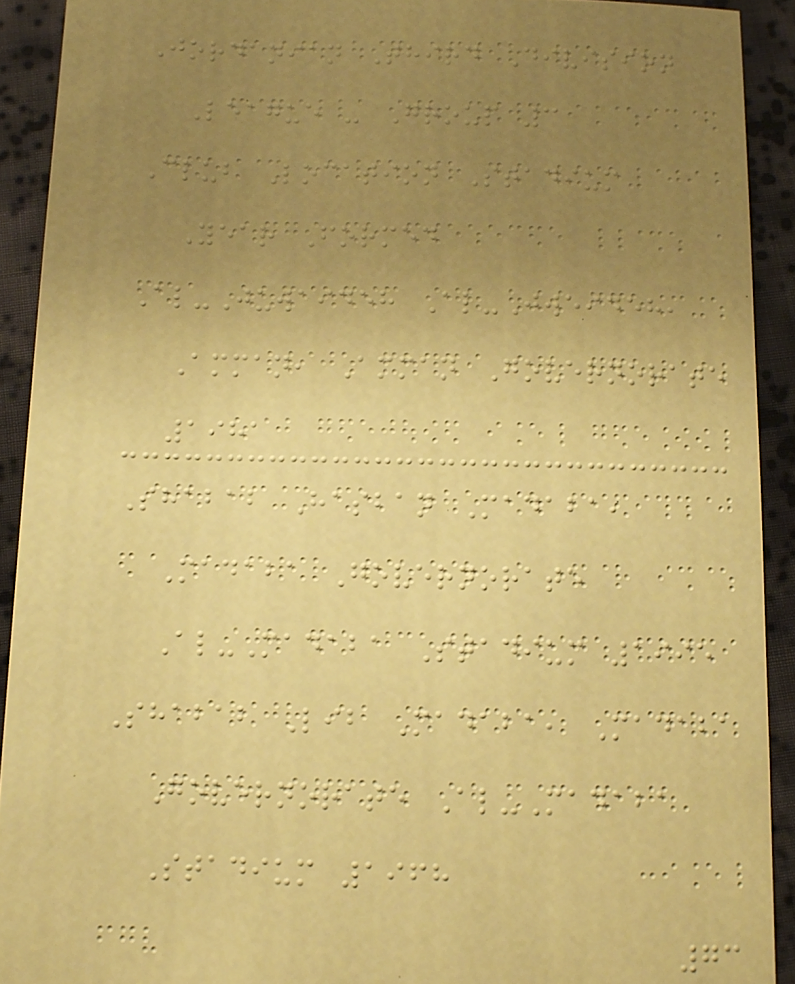Jordanian Third Division
League - Group 3
Club Location Stadium
Year Formed
Al-Juwaideh Al-Jweideh,
Amman, Amman Governorate
1981
Shabab Hasban Madaba,
Madaba Governorate
Al-Madaba Stadium 1995
Shabab Lib Madaba, Madaba
Governorate Al-Madaba
Stadium 1968
73
